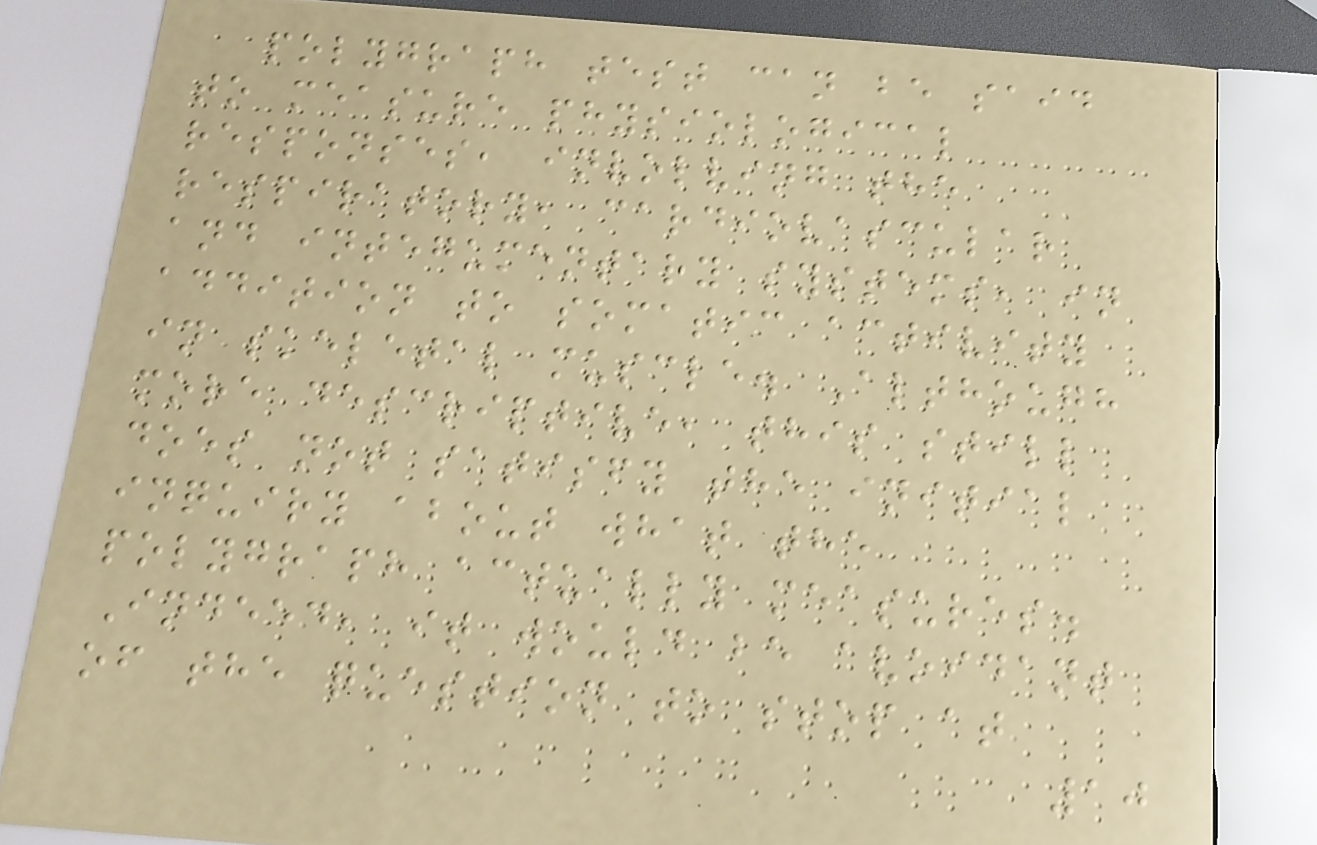polygraph test can be said
to measure physiological
responses, involving the
respiratory, cardiovascular
and integumentary systems, in
addition to somatic activity
in skeletal muscle. Although
more descriptive, this still
does not satisfy the initial
inquiry about what the
polygraph actually measures.
Indeed, it would be avoidant
of the question to stop at
10
